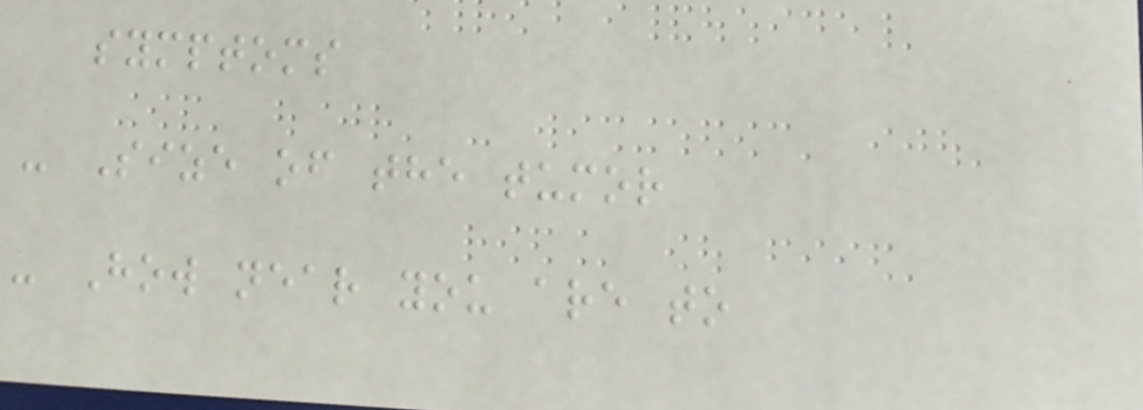symptoms
- Size of the tumor
- How near you are to
